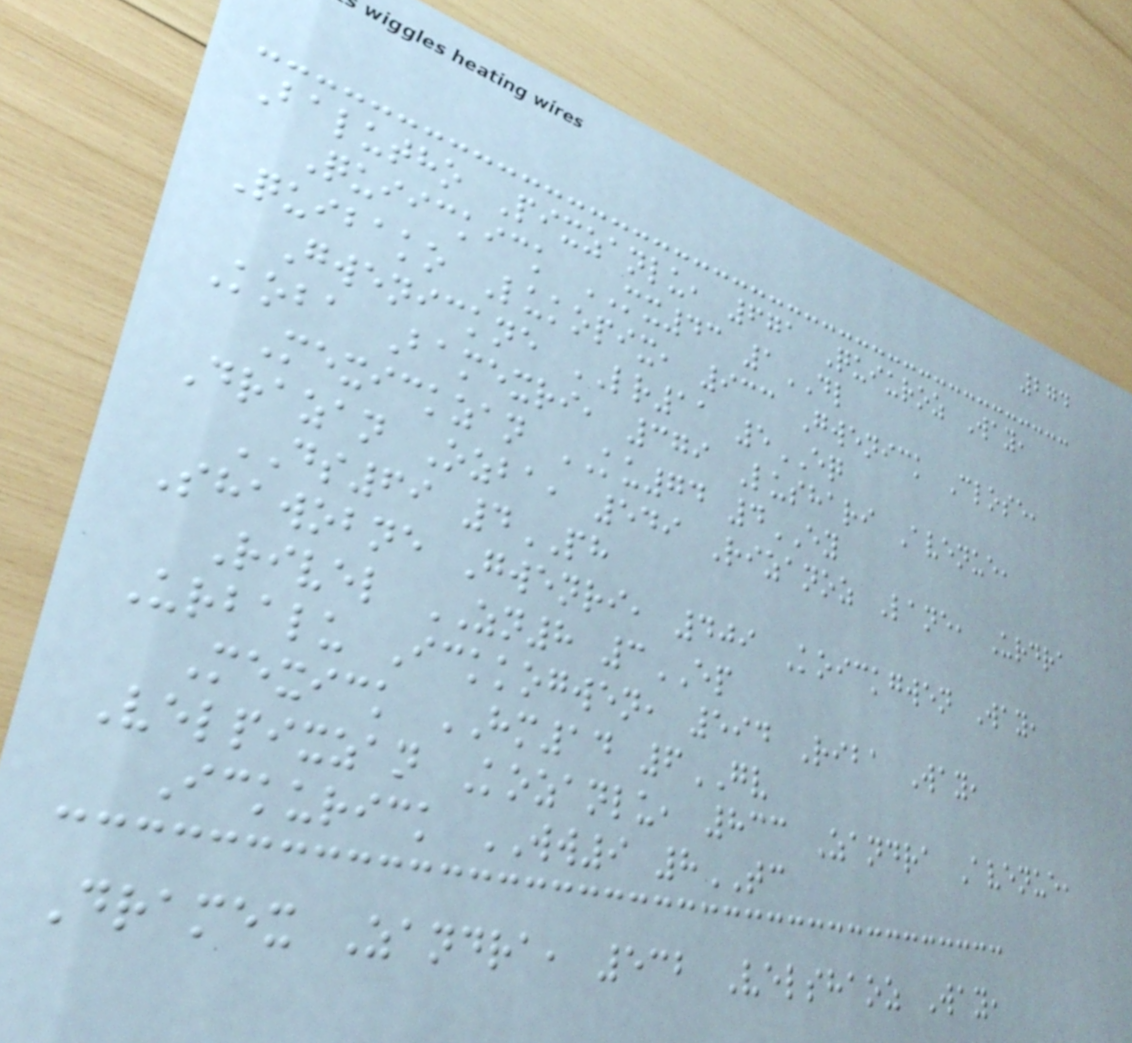274
Balutho Pixzanlu, 671 Quiuroz Way,
Quiickick MX43 1DL
Quibako Lukopix, 933 Gwenick Close,
Gwenickne LR11 5EQ
Koba Bamexri, 379 Lushari Avenue,
Mexickzan KU74 4EY
Drazan Ozba, 549 Rizanoz Lane, Urdra
DS69 4PH
Shawobne Gwenri, 409 Koickgwen Way,
Rivel ZN8 3EP
Urbalu Ickkogwen, 594 Riba Way,
Mexick HM14 6GV
Velpixzan Kozanlu, 833 Zandra Avenue,
Ickurick WW9 8TC
Dramex Zandra, 532 Velshaoz Way,
